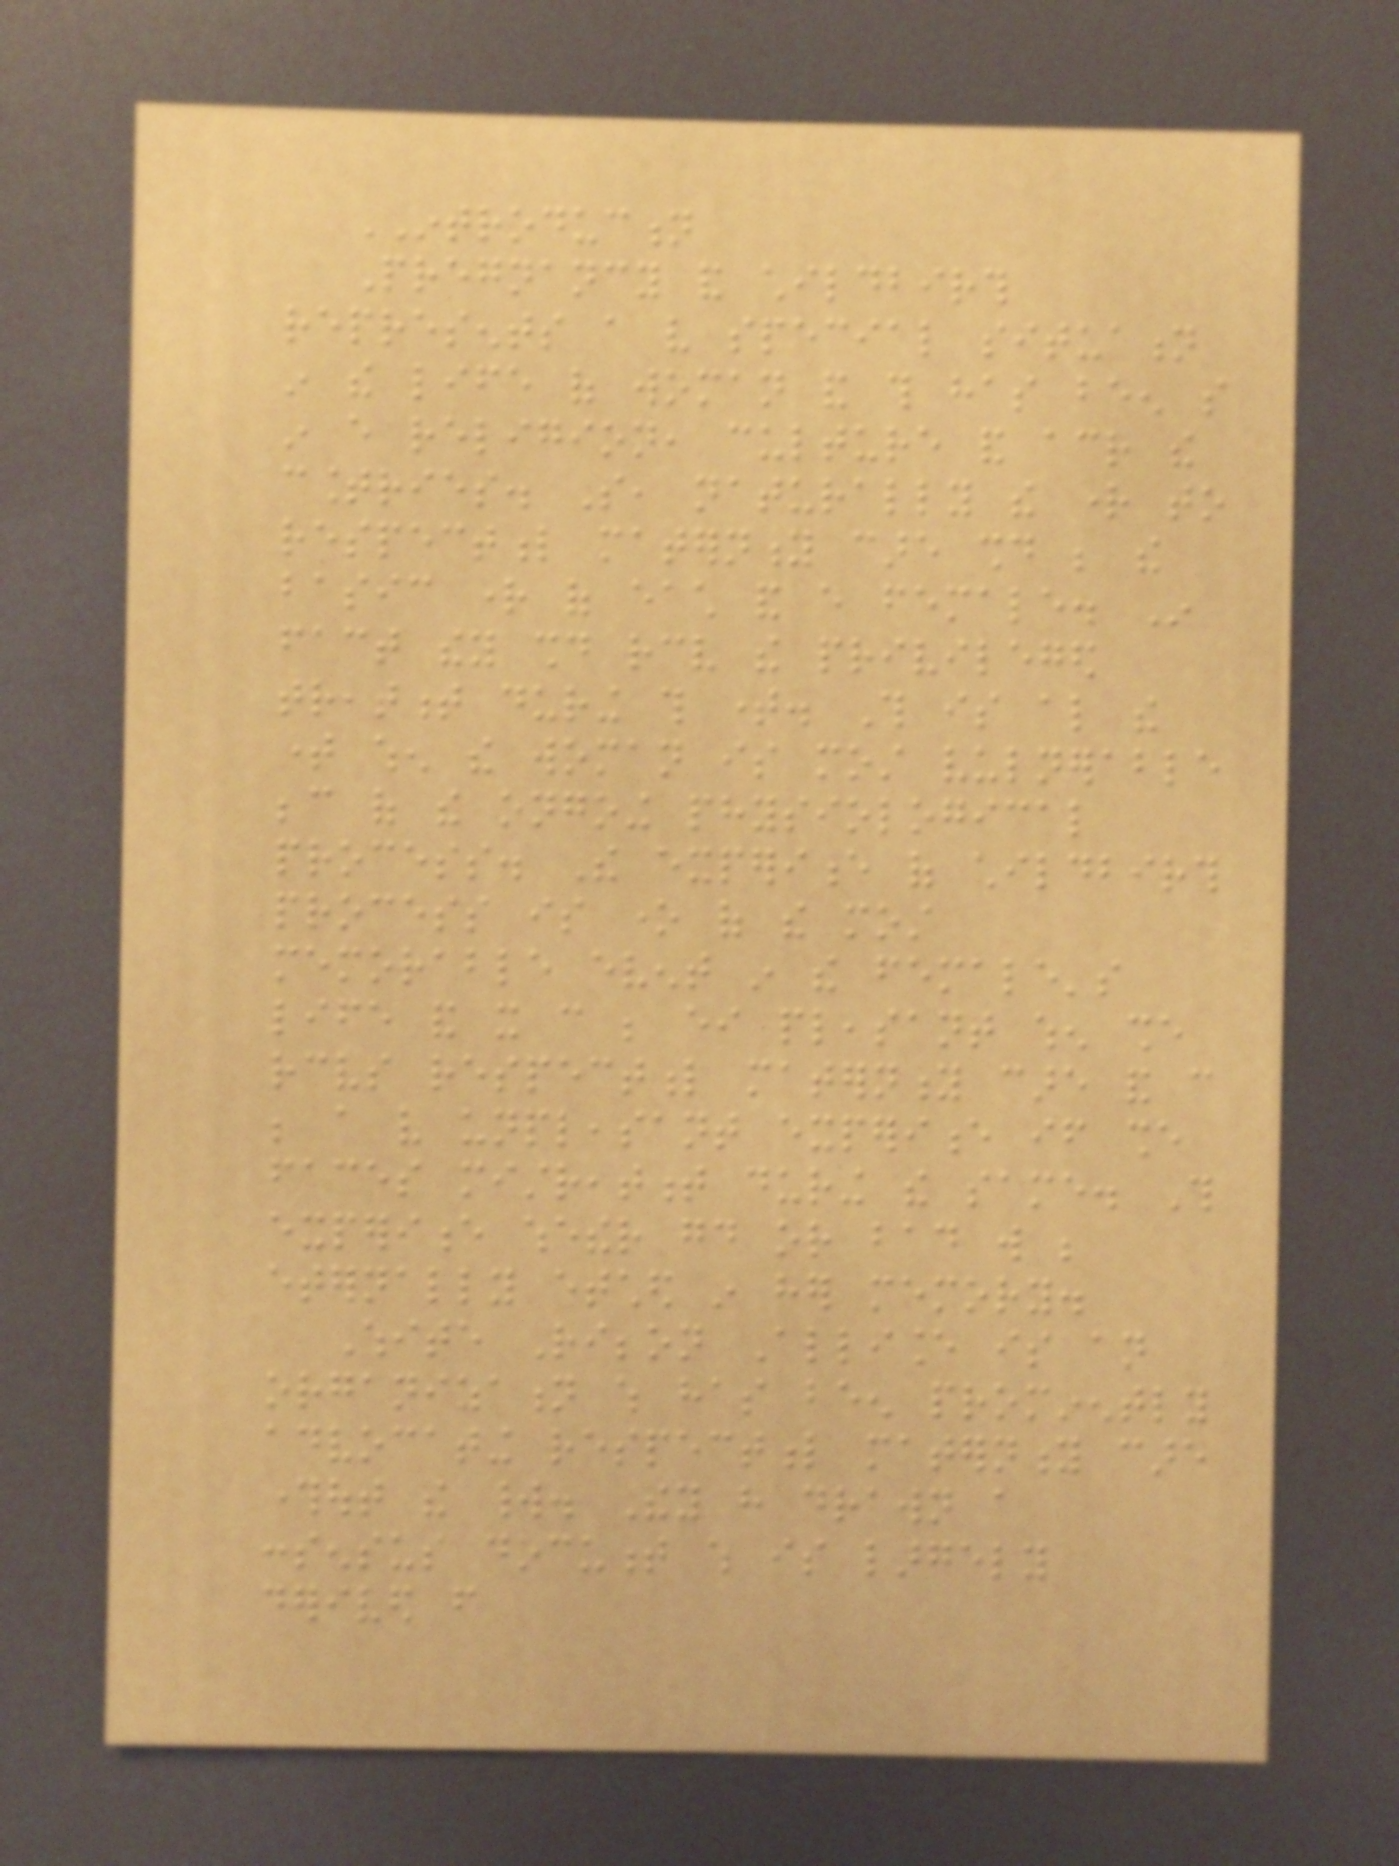INTRODUCTION
Pregnancy and childbirth
represents a very special situation
in the life of woman and this has been so
in every religion, culture and across the
countries. So, naturally the right to
respectful maternity care should be the
basic right of each and every female. In
fact they should receive the privileged
treatment during this time. This is also the
time when the woman is most vulnerable
because of the ongoing physiological
process. The experience of childbirth
process is one of the most
memorable event in the female's
life and it can be either pleasant when she
receives respectful maternity care and can
be a very unpleasant experience if she
faces mistreatment during the same. This
experience whether good or bad will be
eternally etched in her memory.
White Ribbon Alliance is an
organization which has been prominently
advocating respectful maternity care
throughout the world. They have drawn a
consensus document which is largely
derived from
